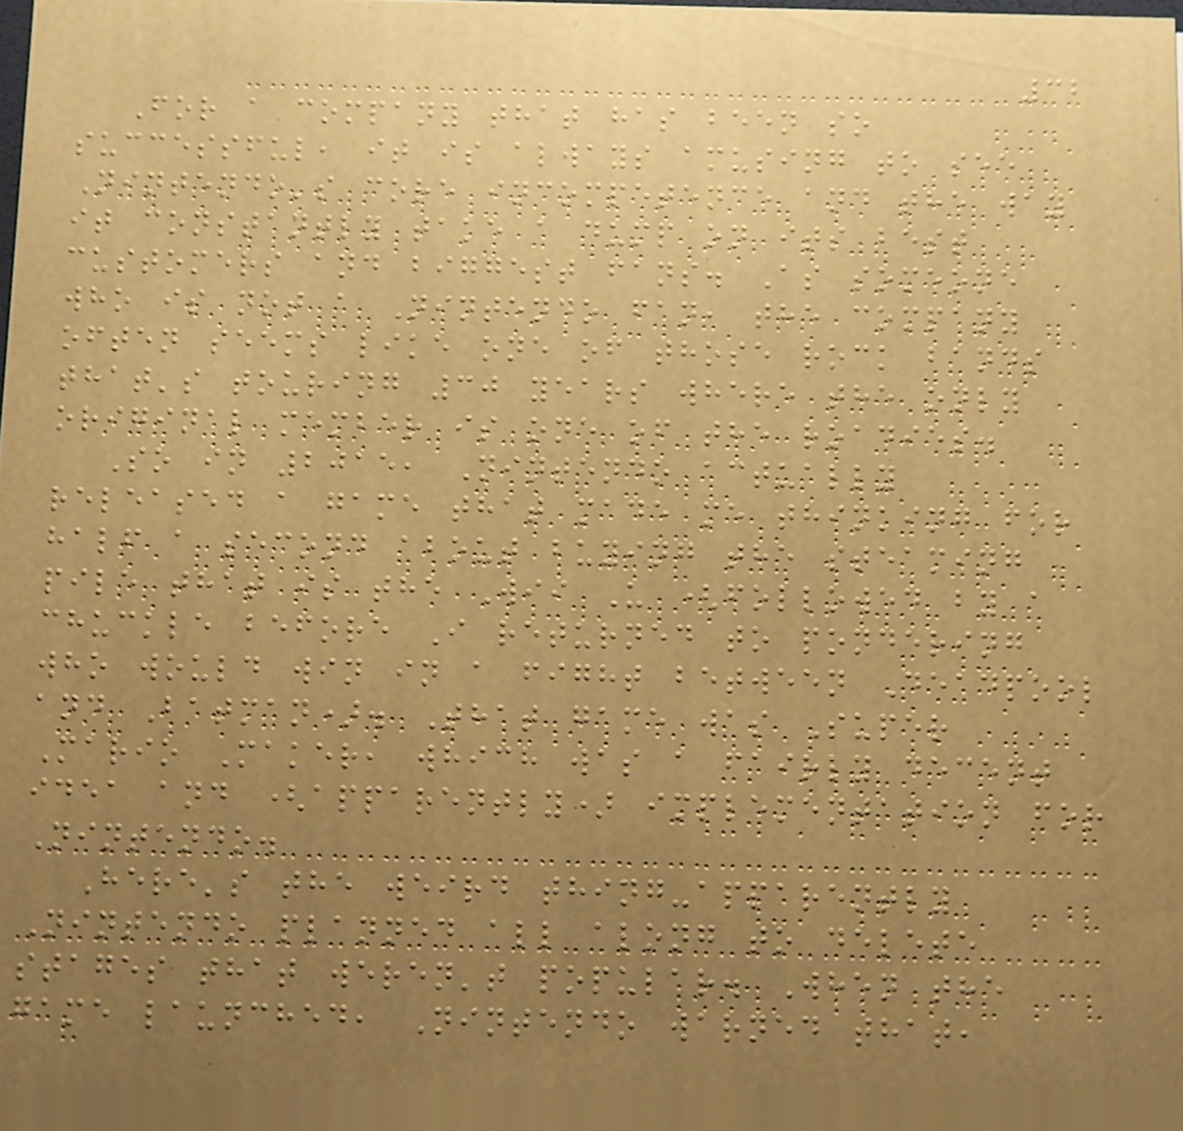32
For a company that has been so
successful, it is always amusing to see
Nintendo's core incompetence and the way
it constantly take a dump on its best
customers and biggest fans. As someone
who is not a Nintendo fan, the company
often seems like one of those rock bands
that's touring 30 years where the only
original member is one of the roadies.
So in 2015, Nintendo actually
released a game that made me thinking for
half a second about buying the steaming
pile that is the Wii U (followed by a
chuckle before I returned to pondering
who would win in a fight between Deadpool
and Batman). That game was Super
Mario Maker, which was a fairly decent
idea and (apparently) implementation for
Nintendo.
Here's the weird thing-apparently
Nintendo planned all along to delete
stages that weren't popular. When the
game launched, Nintendo warned that,
